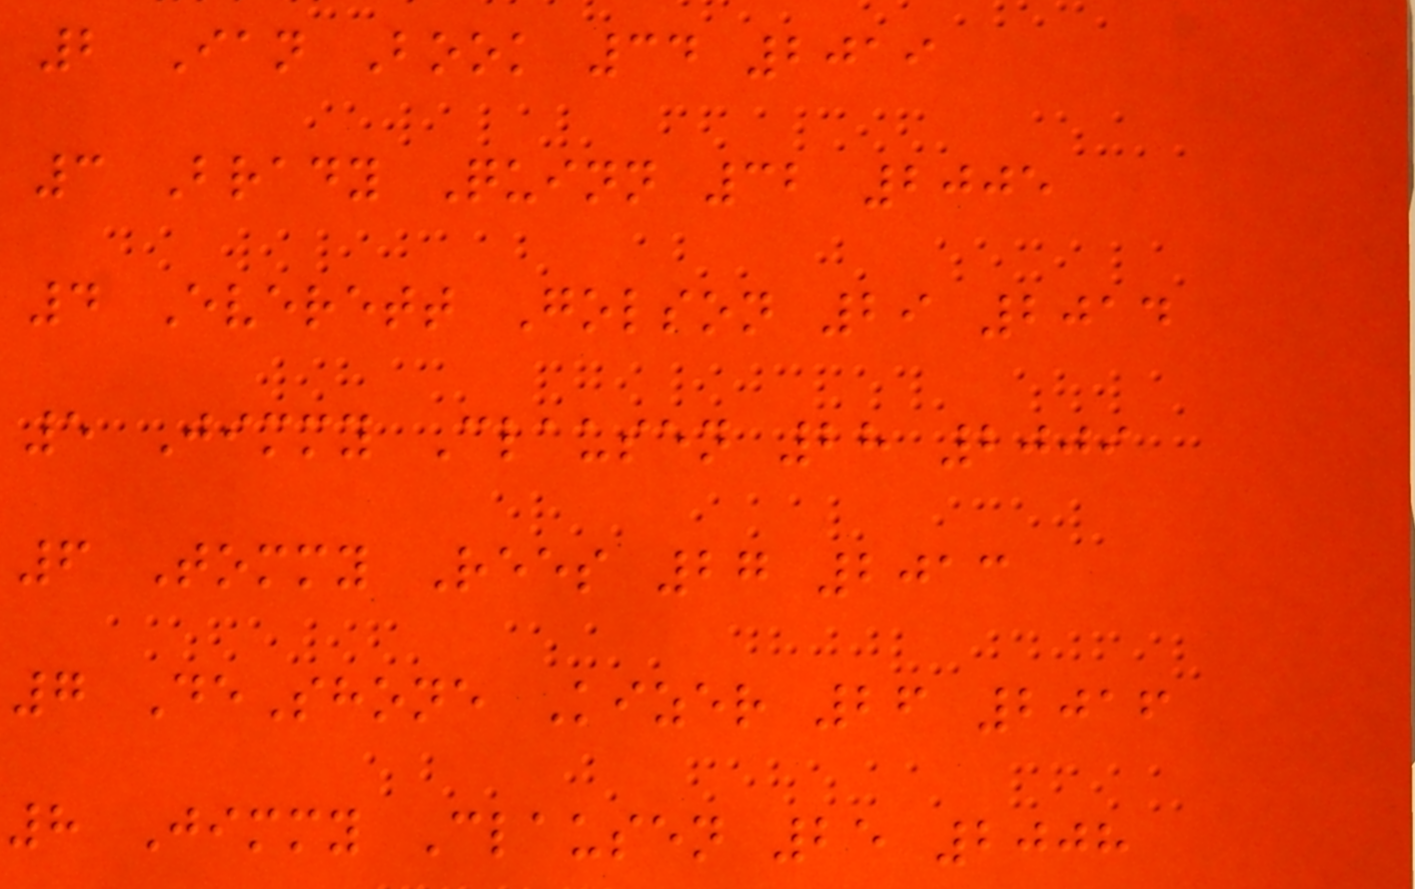2 Ian Book 34 2019
3 Brady Quinn 32 2005
4 Everett Golson 29 2014
5 Jimmy Clausen 28 2009
6 Tommy Rees 27 2013
7 DeShone Kizer 26 2016
8 Jimmy Clausen 25 2008
